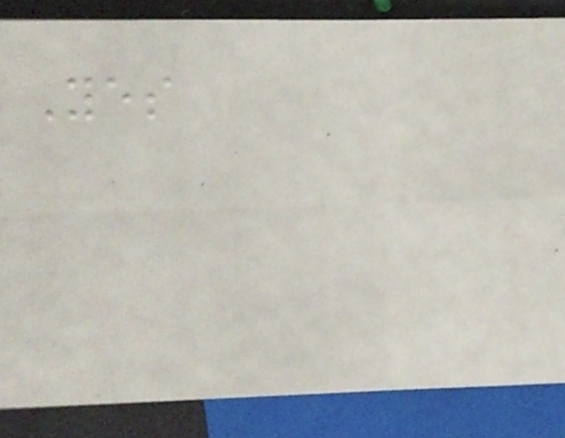Yes
